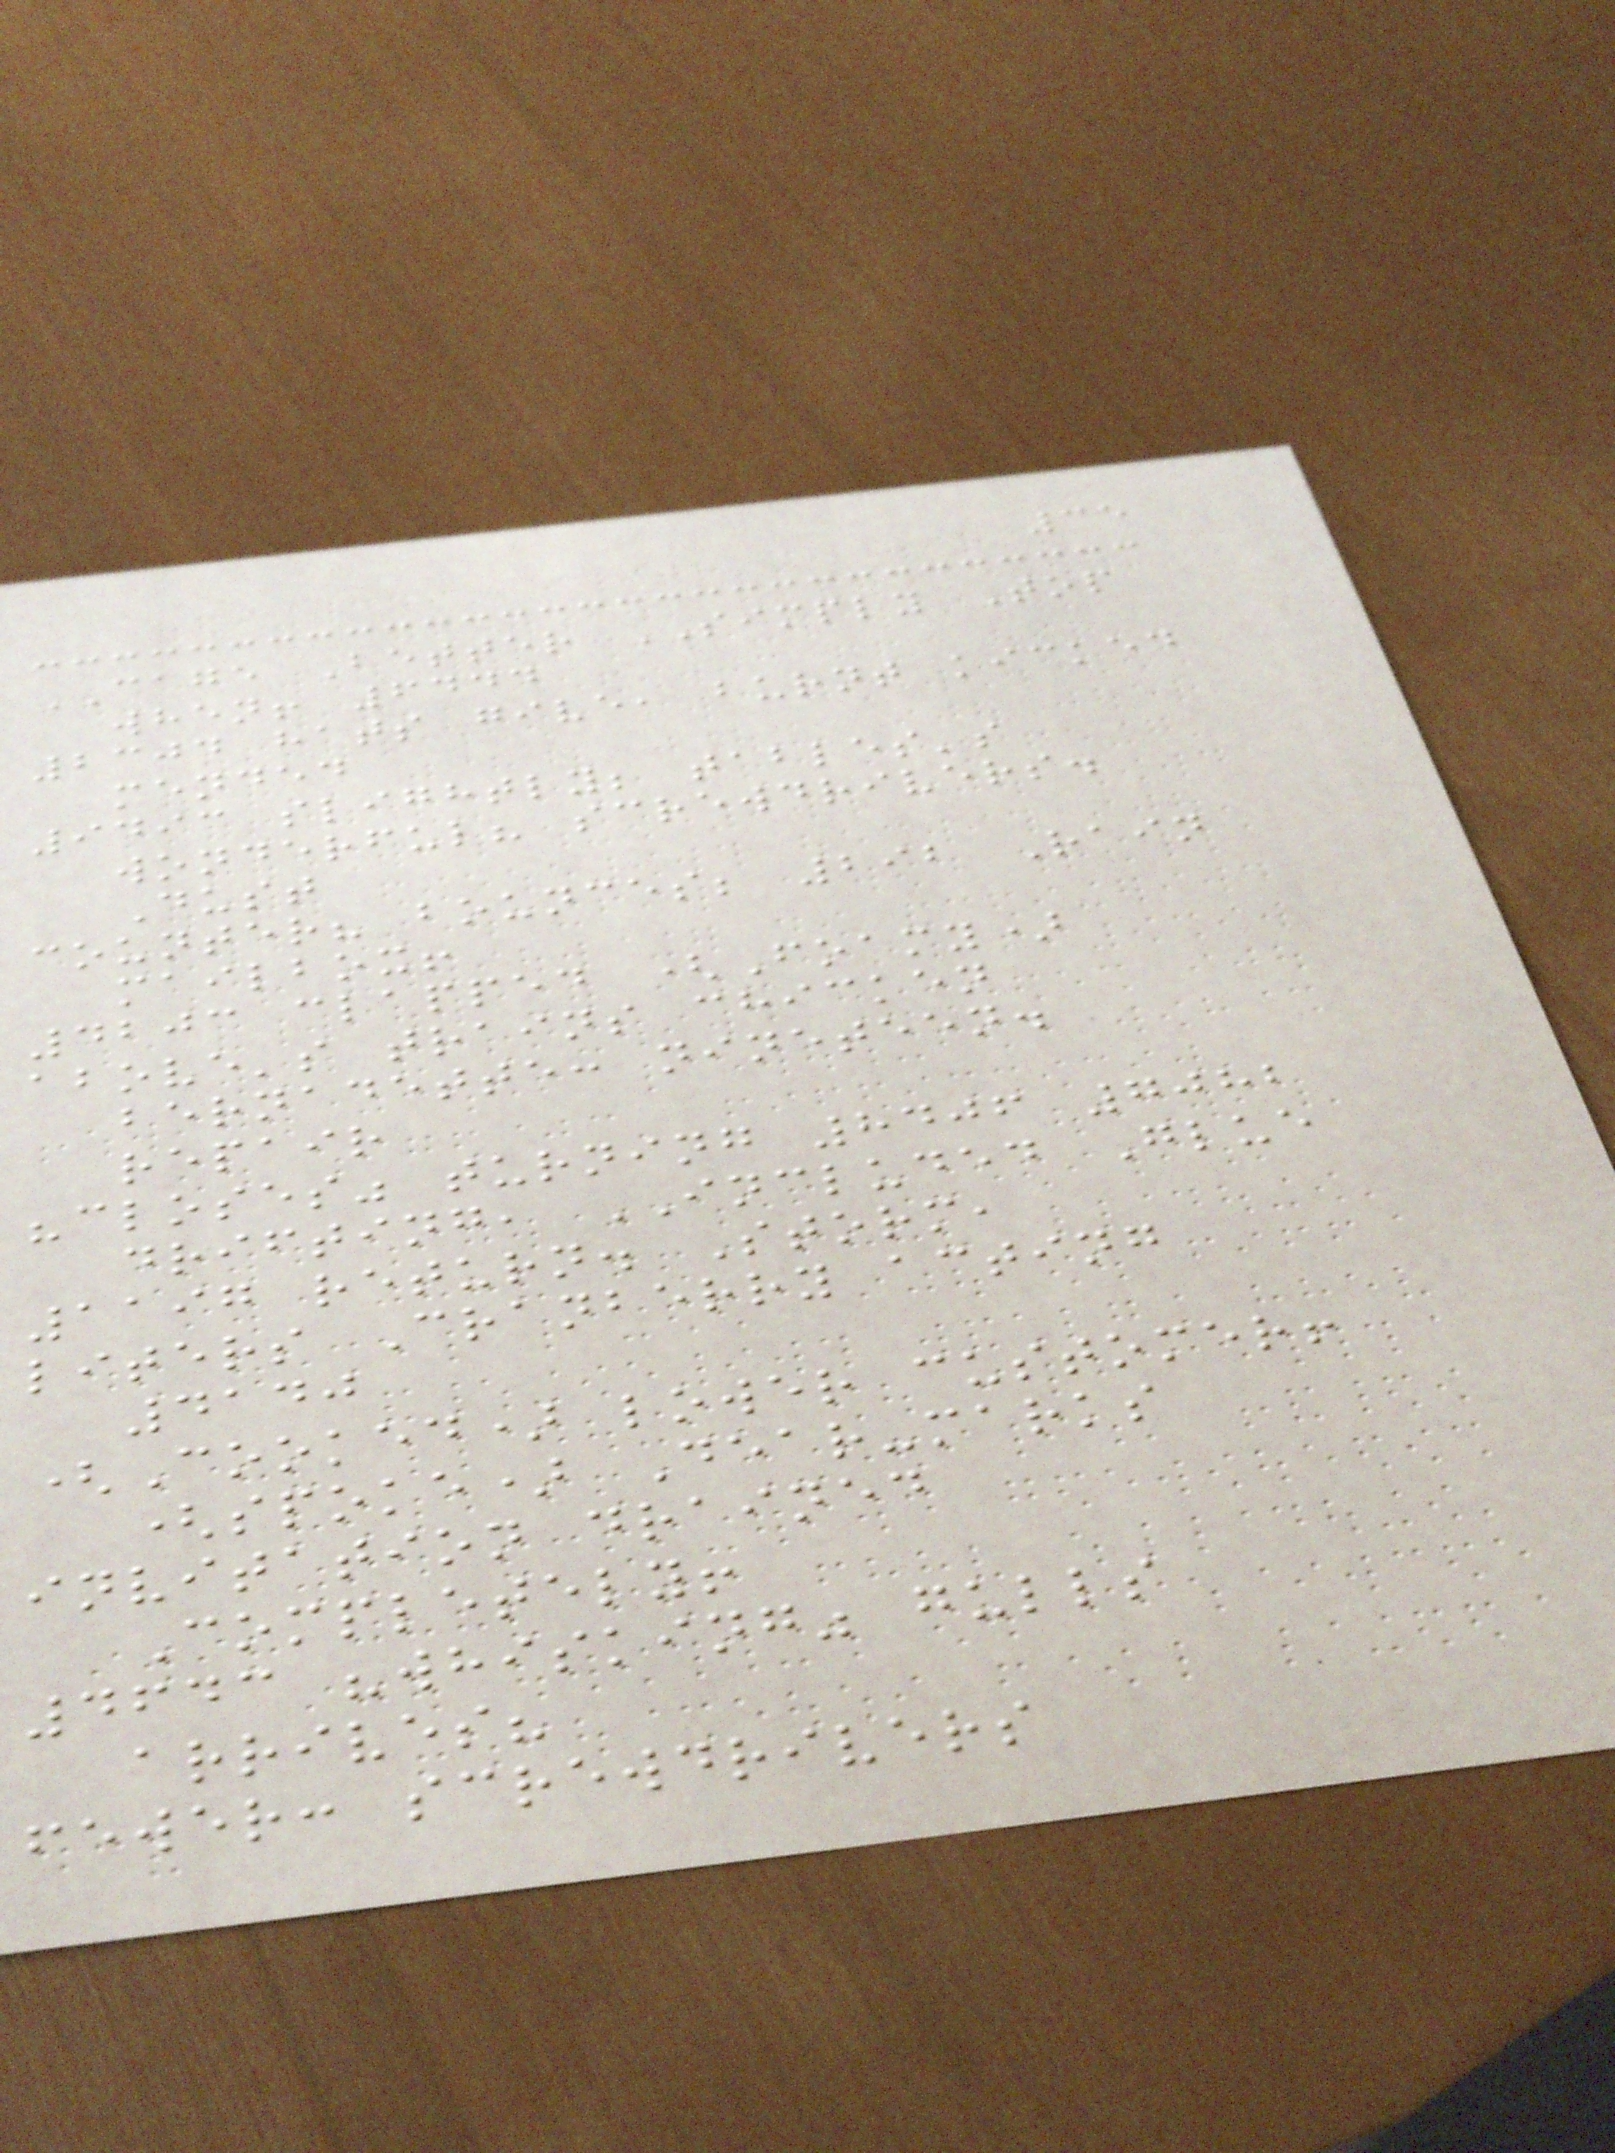35
CAGE Better SIMPLY Top
when! 6444
2304 hats give, burnt kicked
mended
9493 slightly; tables's
wonderful? screwdrivers.
Dust
counter? bounces; 292 Rain
mailbox!
4203 clapped (Foamy)
above's trains chicken
bernadette: nineteen.
repair
"closes" turning 8406 7082
drifting, INCLUDED Glue
1197 return. Storm,
liters Cranberry acting
4140
(Cooked) lower customer!
(spoke) Dear-marks
invitation drained
Completely!
4643 "whisking" gulls
arrives?
fewer: screwdrivers
